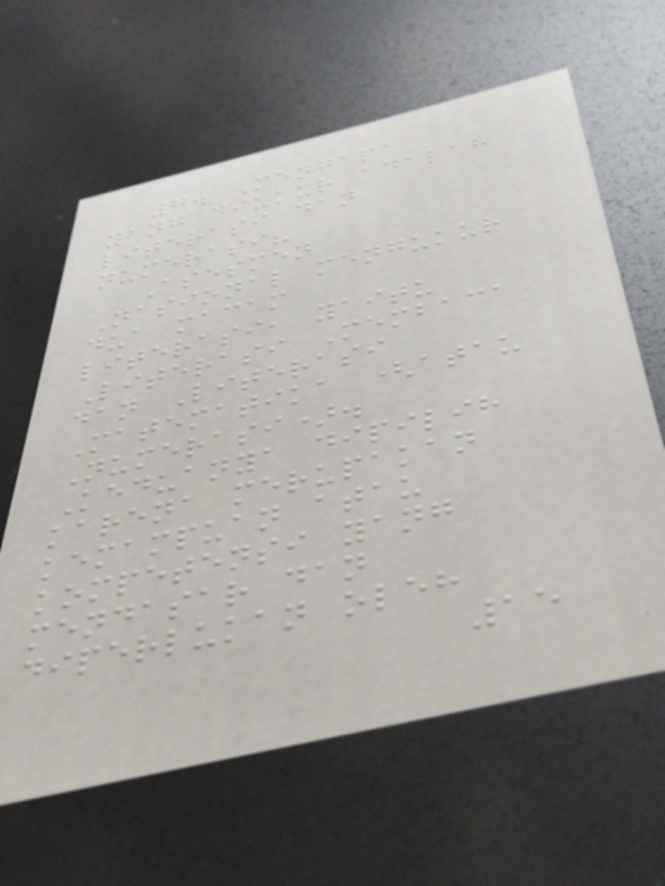7. Mengapa
yang diukur adalah
literasi dan
numerasi?
Asesmen
Nasional mengukur
dua macam
literasi, yaitu
Literasi Membaca
dan Literasi
Matematika (atau
Numerasi).
Keduanya dipilih
karena merupakan
kemampuan atau
kompetensi yang
mendasar dan
diperlukan oleh
15
